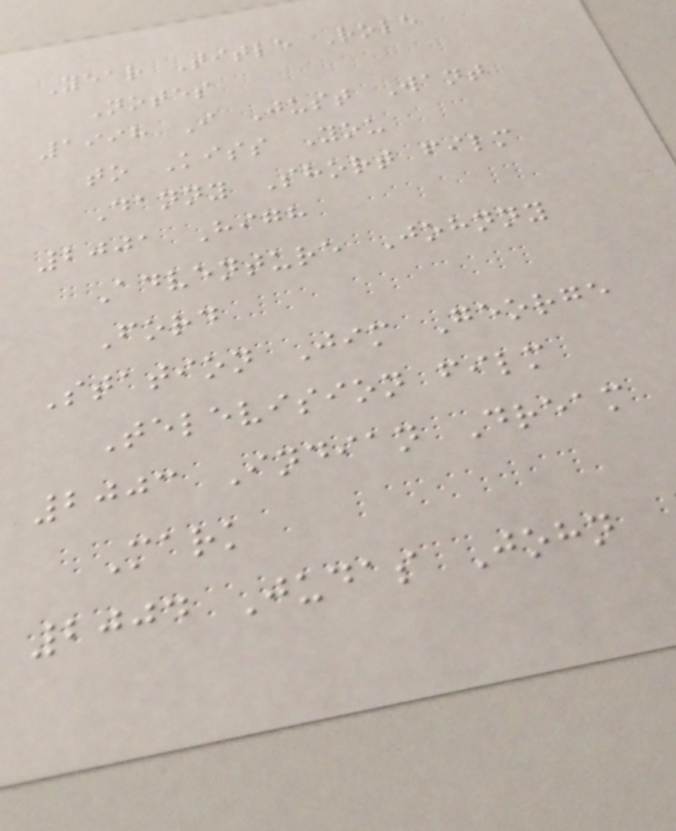Year Title Role
Notes
1998 I Just Want
to Kiss You
Danny Short film
2001 High
Adventure Johnny
Ford
Station Jim George
Television film
2003 Indian Dream
Mark
2004 Judas John
